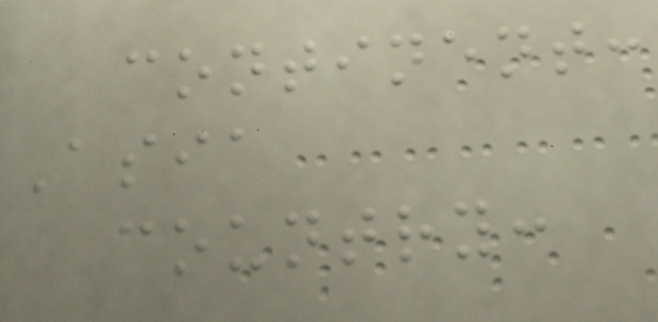continent:
Asia
country:
